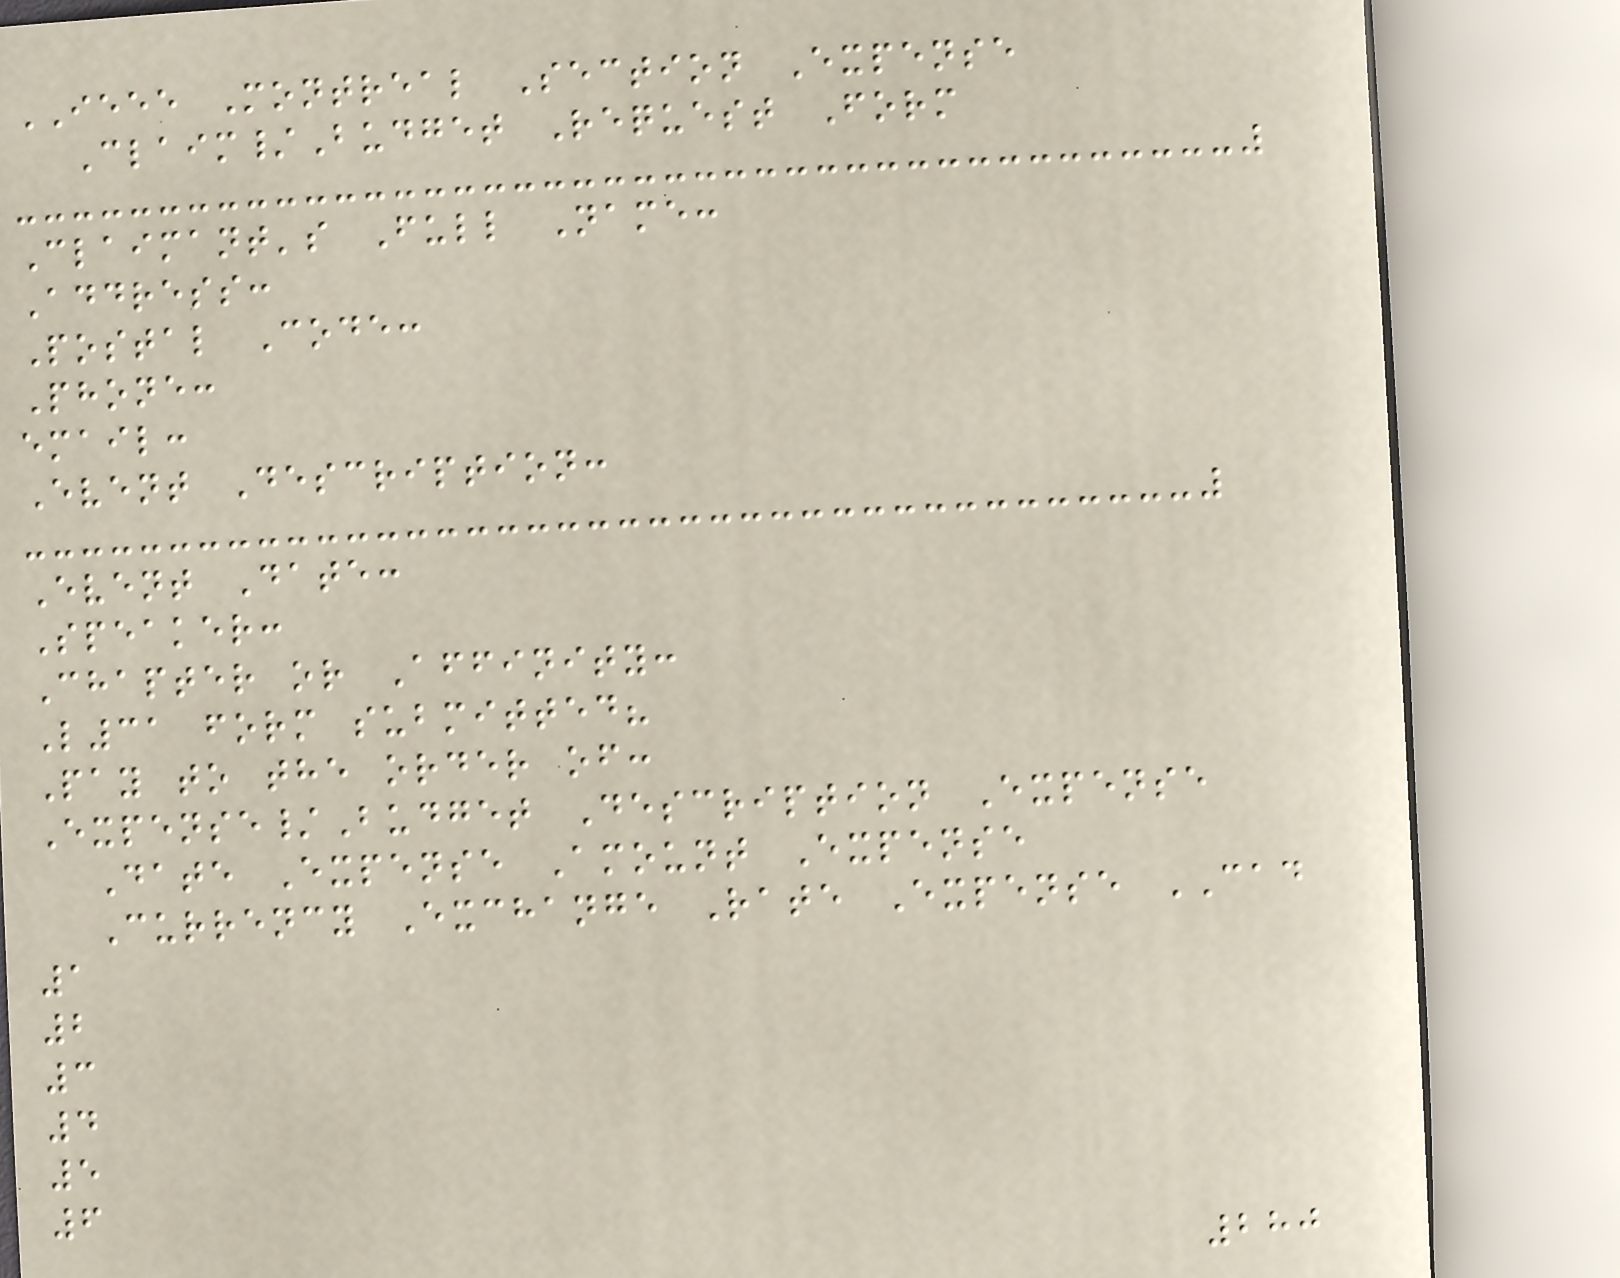IEEE Montreal Section Expense
Claim/Budget Request Form
Claimant's Full Name:
Address:
Postal Code:
Phone:
email:
Event Description:
Event Date:
Speaker:
Chapter or Affinity:
L31 form submitted?
Pay to the order of:
Expense/Budget Description Expense
Date Expense Amount Expense
Currency Exchange Rate Expense CAD
1
2
3
4
5
6
280
